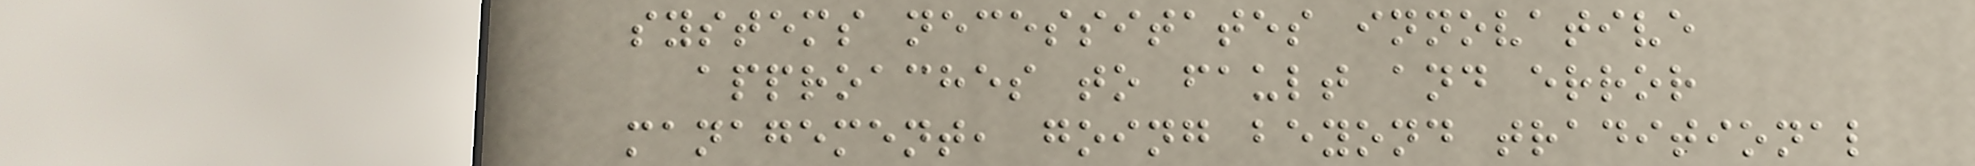systems necessitates innovative
approaches to fault and error
management, going beyond traditional
